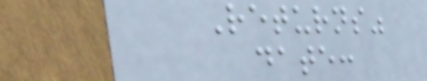Returns"
date:
